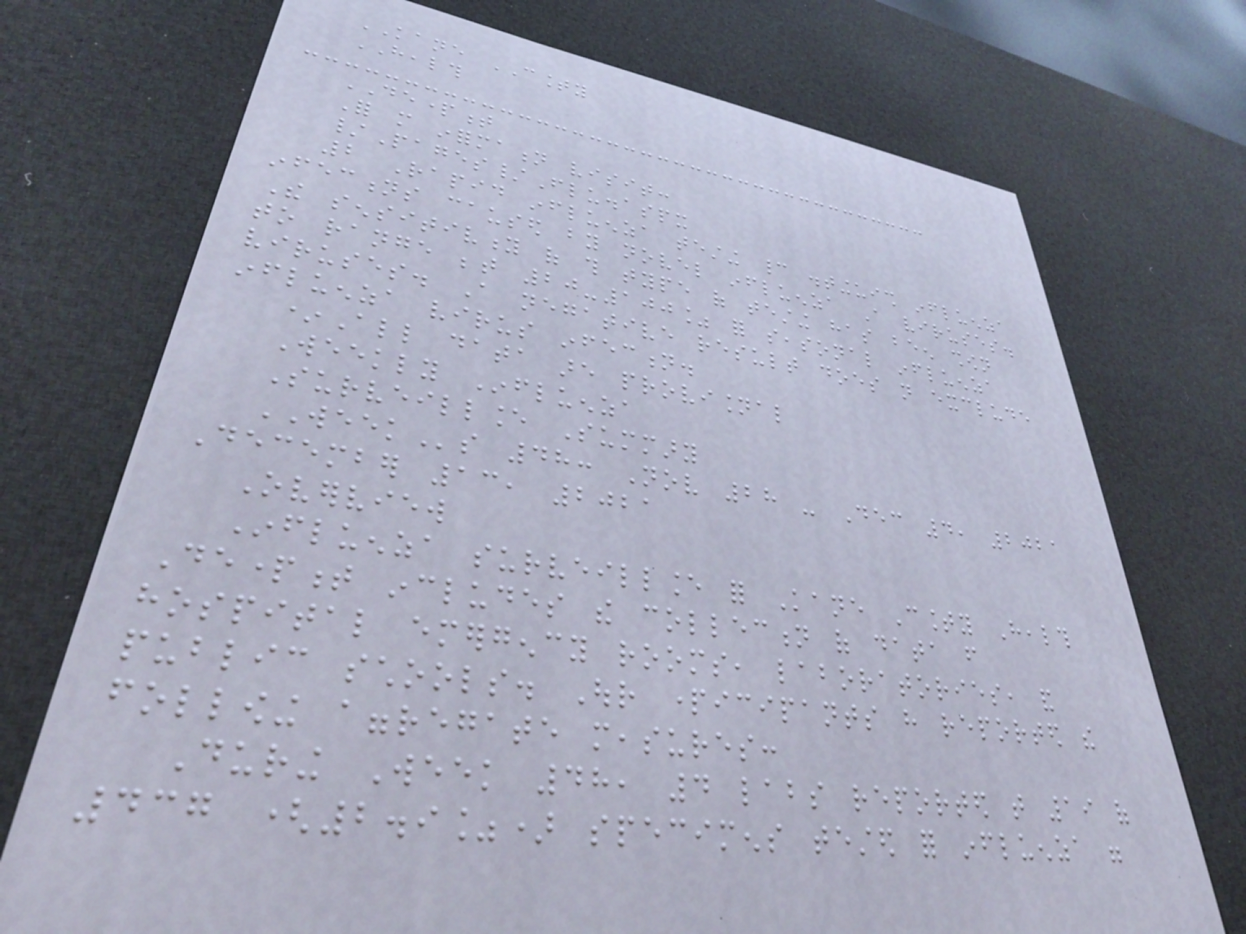KANE COUNTY
HEALTH
DEPARTMENT
For more information visit:
/Pages/Flu.aspx
2 Rapid influenza testing cannot distinguish influenza
infections caused by novel influenza A viruses.
The sensitivity of this type of testing has been shown
to range between 20-100% for seasonal influenza
viruses. A negative result does not exclude
influenza virus infection.
*All data are provisional
Weekly Influenza
Surveillance Summary
WEEKs 48: Nov 28 - Dec 4, 2021
December 13, 2021
Overview
Influenza surveillance for Kane County Health
Department includes the collection of data from
hospital emergency rooms, laboratories, and
public schools. Our participants have reported the
following aggregate measures:
During Week 48, 4 labs reported that 19 of
437 (2.9%) specimens tested for influenza were
